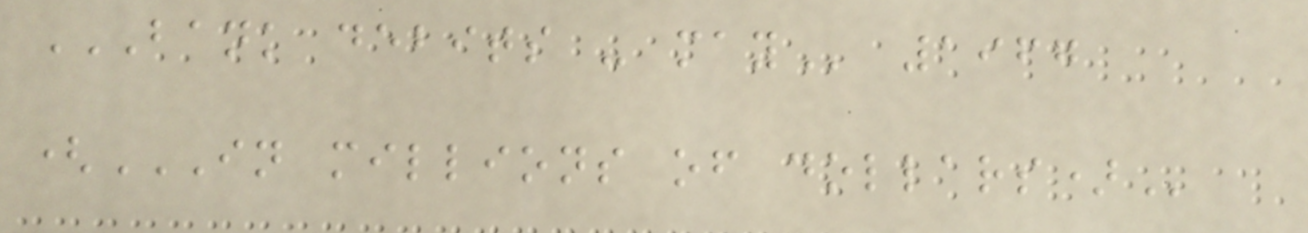BANK DEBITS - MAY 1967
(IN MILLIONS OF DOLLARS)
